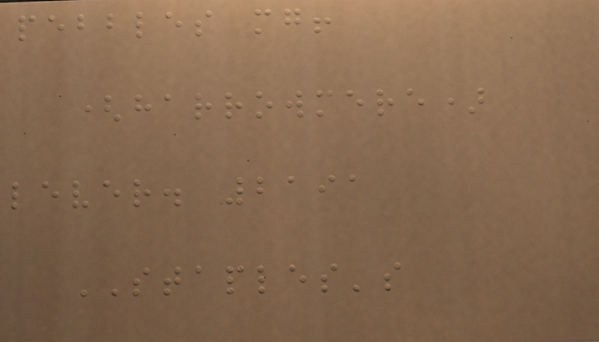pebbles mg!
(harrowmere)
lever. 2191
STAPLES's
